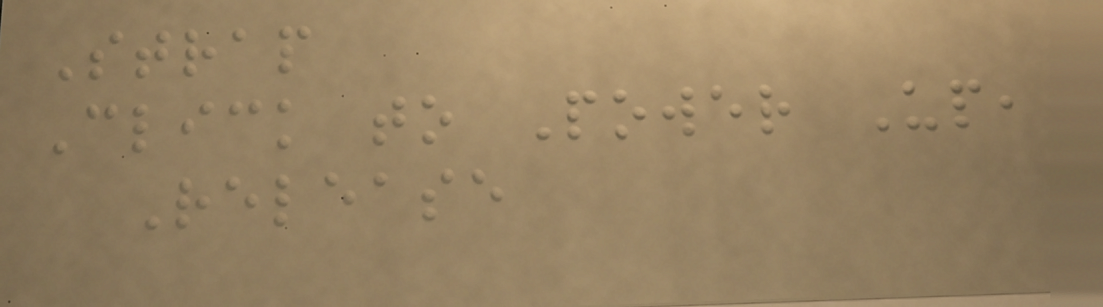Strap
Click to Power Up,
Release
